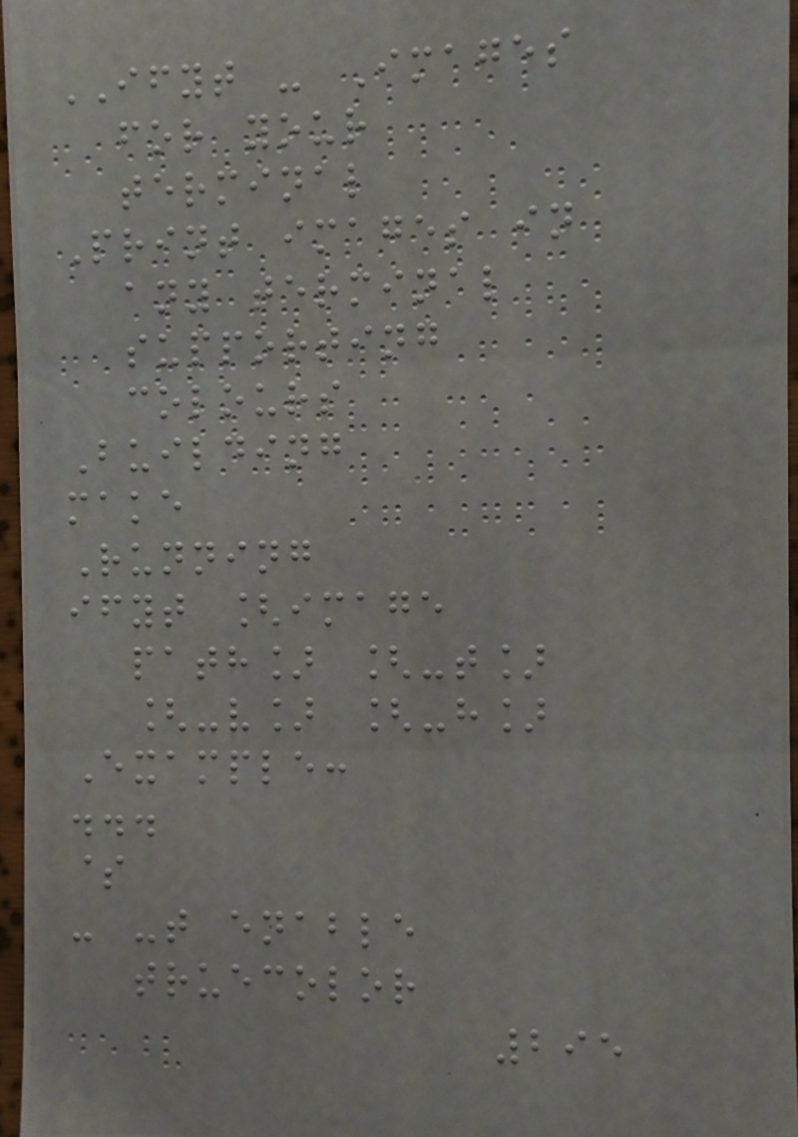IFYT - Images
for your
terminal
Print images in
any terminal
supporting
colours
Building
make
Running
ifyt [image
path] [-t]
[-v] [-h]
Example:
...
$
- -t enable
truecolor
295
